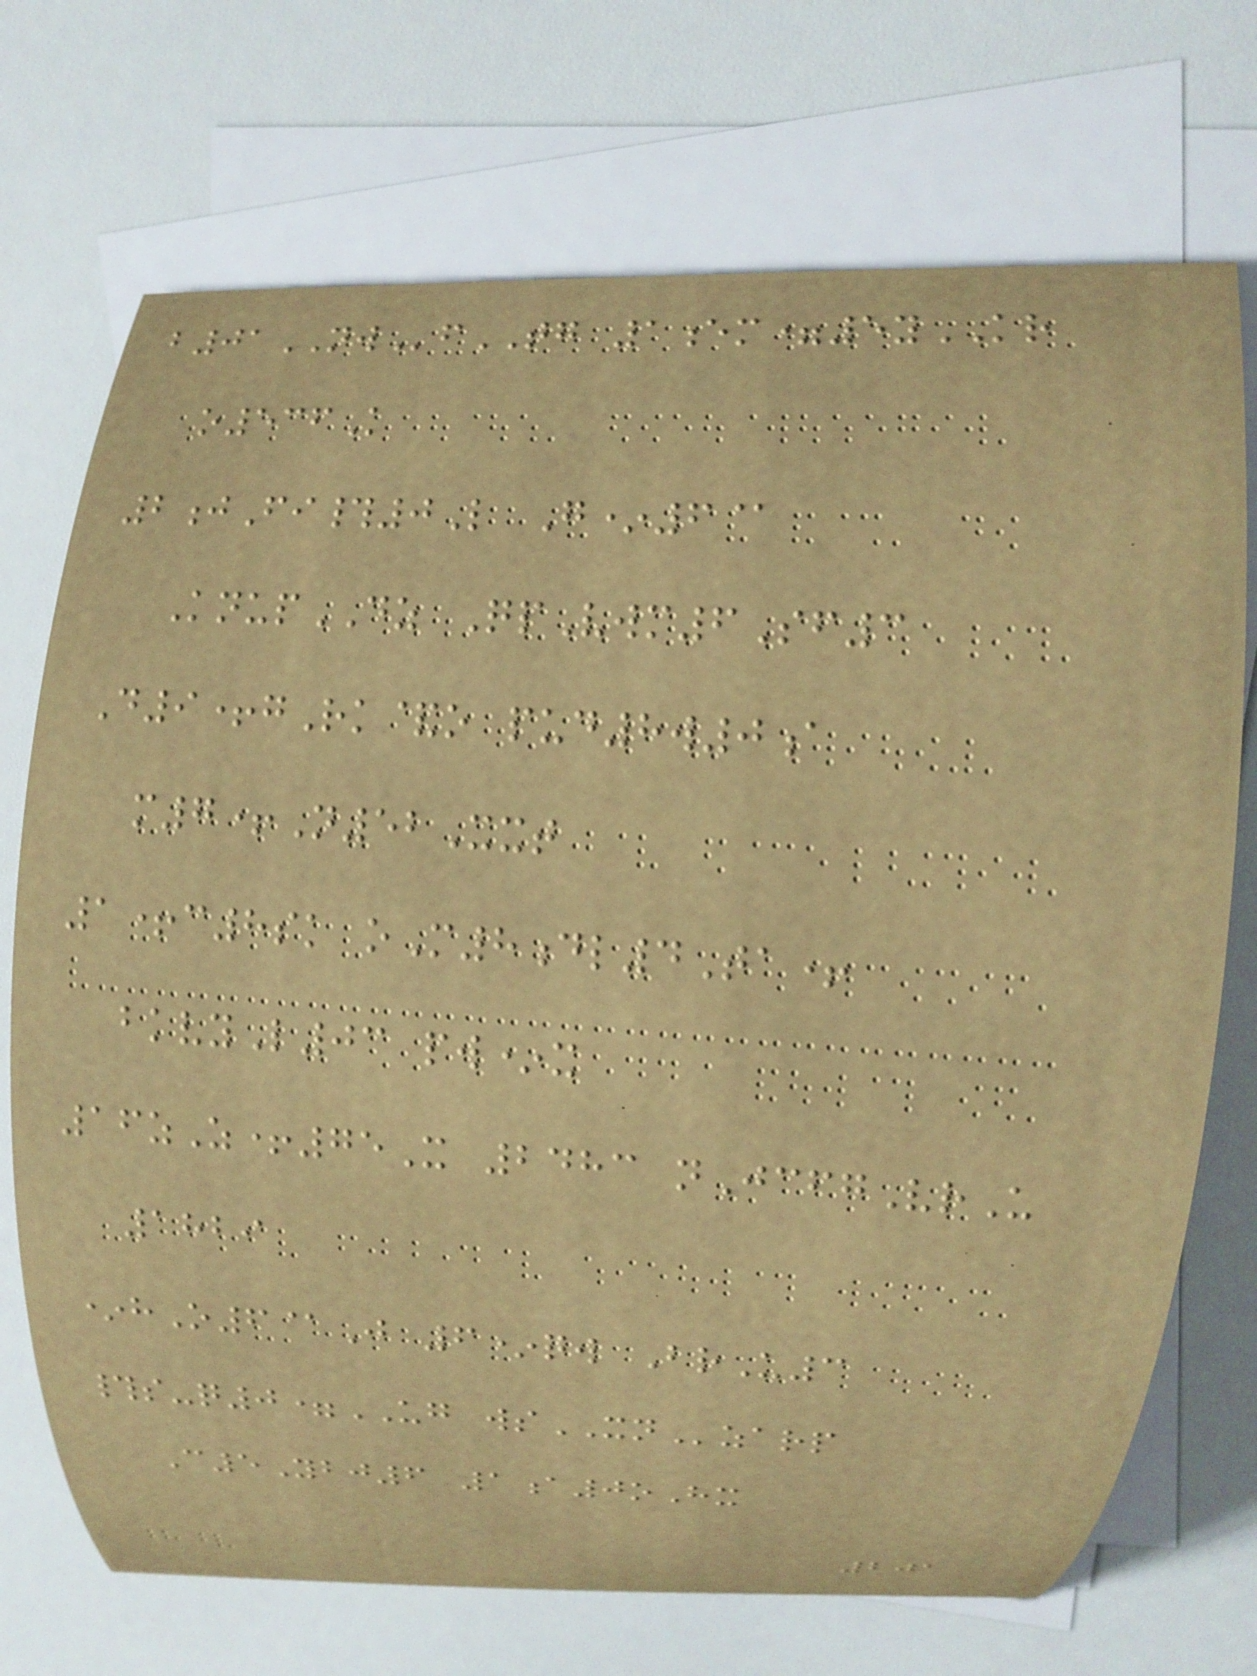b01NWfTG 1em=5yKR
o536K
2jFi#0L G*6@
KnupDZ QpVwm6Sf3
D9+gRk&o pud8w0a
m7+N52Xxt
1+c8sk oM8dl4Ta+
bkvyL03 pw*x
16zZ+75X 2483 nJcfgVrU
1829
*hO6@J 6*qw BrU3
#s-q0=UG wsXNzarp
C5Ybj6 1a0oHx
201
